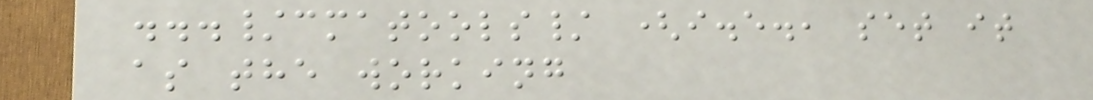.../cmatools/ (i.e., set it
as the working
